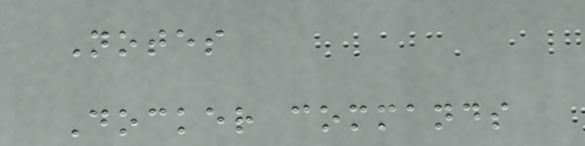Notes
Docker commands
